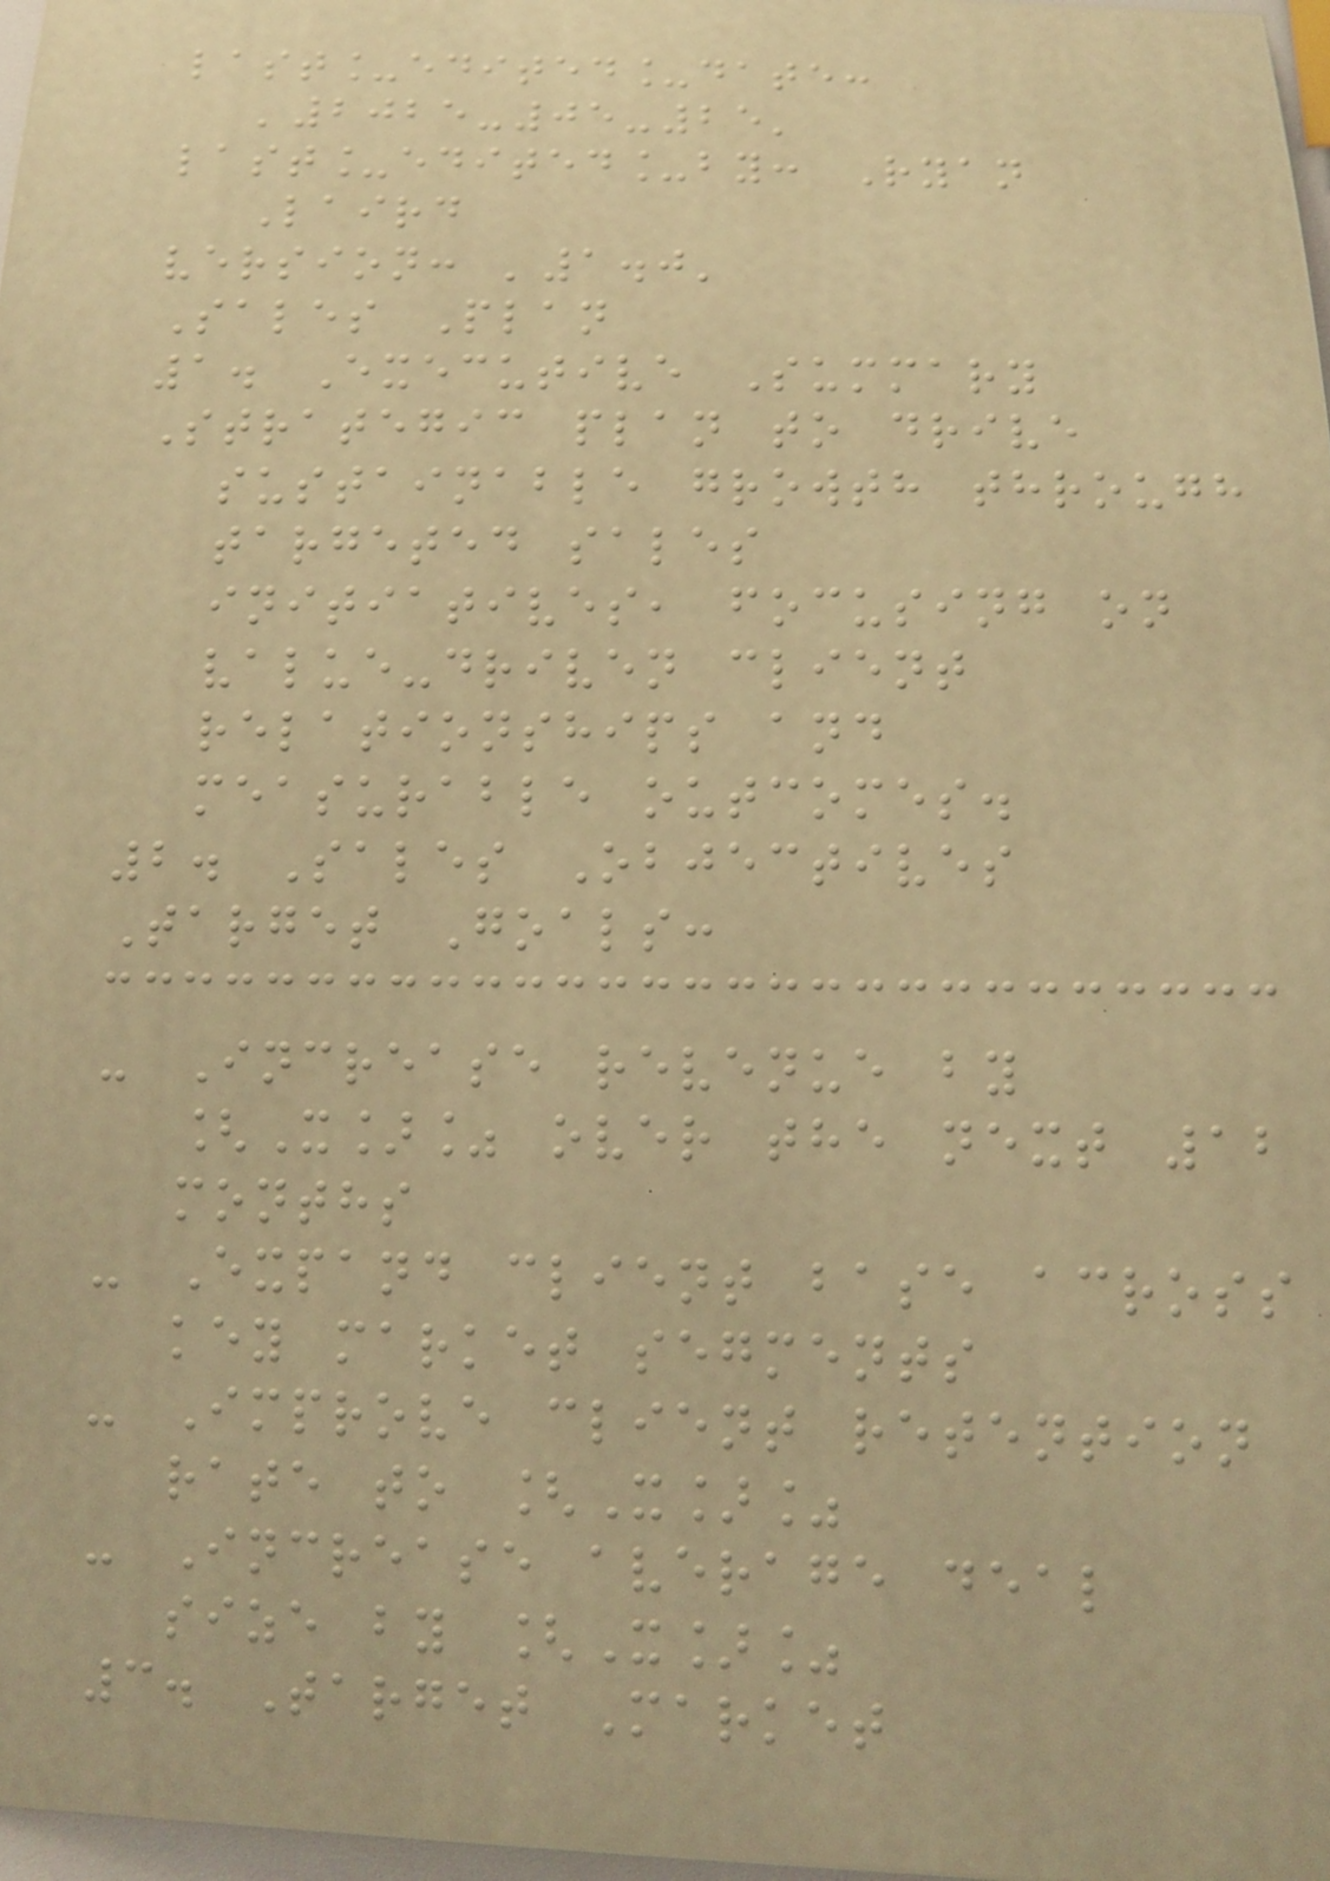last_edited_date:
'2025-05-25'
last_edited_by: Ryan
Laird
version: '1.0'
Sales Plan
1. Executive Summary
Strategic plan to drive
sustainable growth through
targeted sales
initiatives, focusing on
value-driven client
relationships and
measurable outcomes.
2. Sales Objectives
Target Goals:
- Increase revenue by
[X]% over the next 12
months
- Expand client base across
key market segments
- Improve client retention
rate to [X]%
- Increase average deal
size by [X]%
3. Target Market
